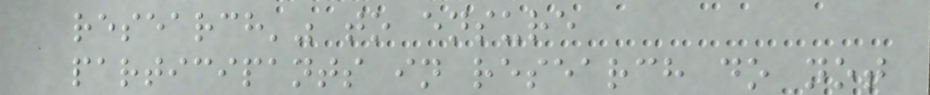research'" to ensure
participants in research do not
